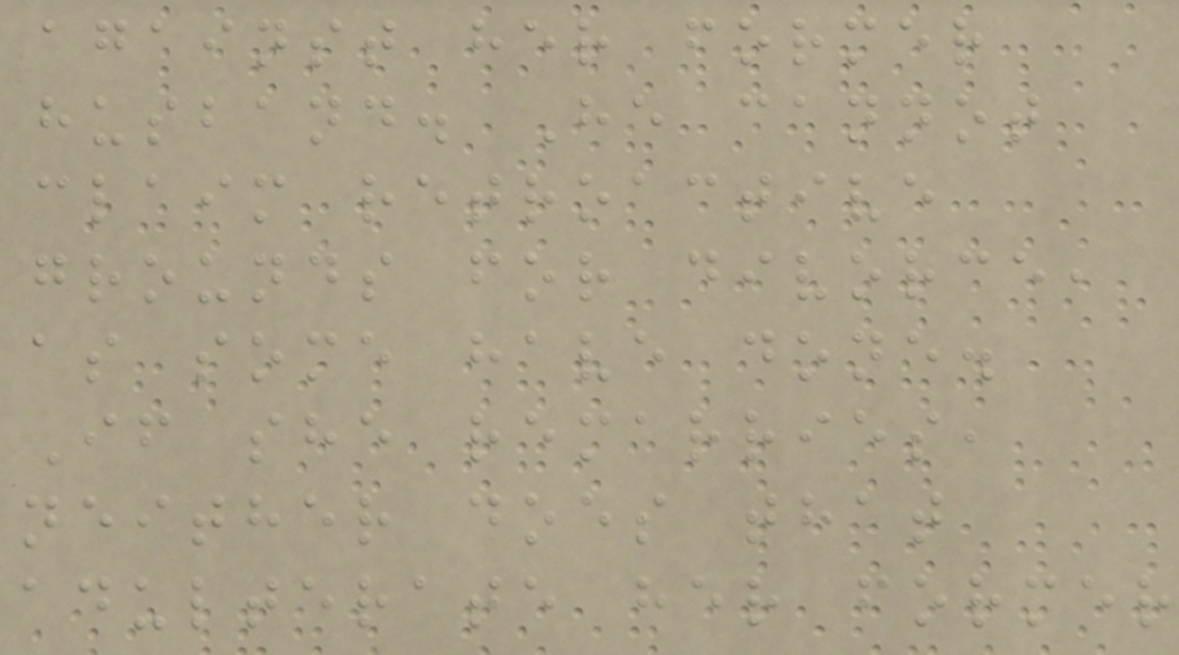against her former
husband. He cannot
claim retroactive
grounds for divorce,
as some have done.
If she remarries,
neither does that
adulterate her former
